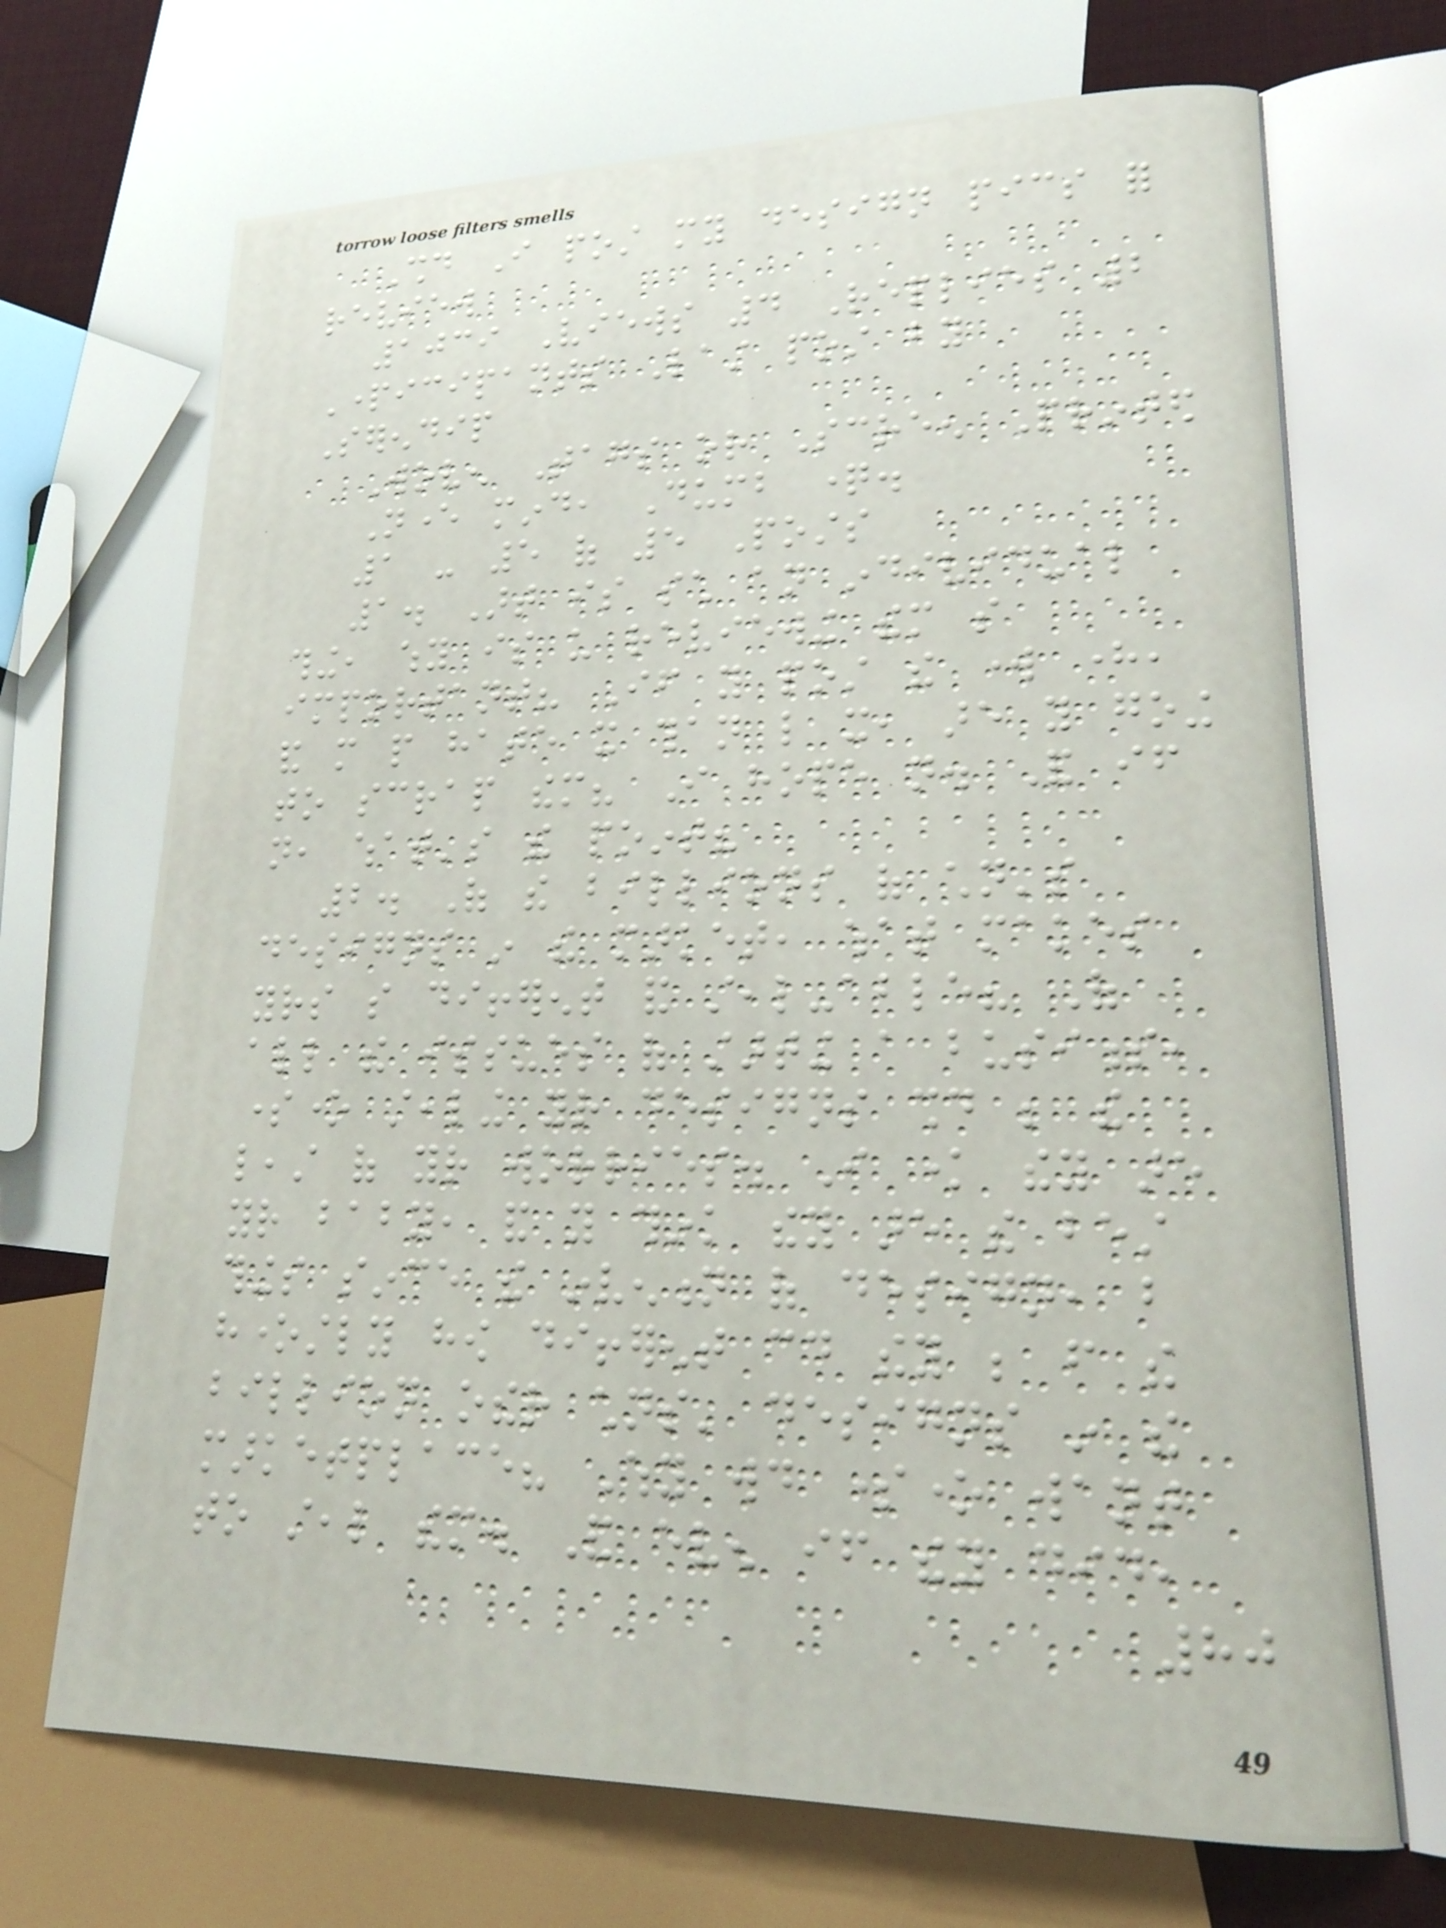Should I post my design pics for
review
1039 Views 4 Replies 2
Participants Last post by
Serendip
Woven Tags or Screen Printed
Never mind, Dumb question.
1 - 5 of 5 Posts
1. Art is such an individual
thing, why is us reviewing them so
important? If you post the work here,
and more people hate it than like it, are you going
to scrap them? I hope not. And if
not, what's the point?
2. Of the billions of children's
designs in the market, what makes
yours so different and steal-able? Of
all the issues of starting a business,
someone stealing your designs should be the
least of your worries. I know they are
your baby, and you think they are the best
things since the invention of design, but
honestly how different could they be from the
billion other childrens' designs in the
marketplace? Why would someone want
to steal them. And even if they did,
80
